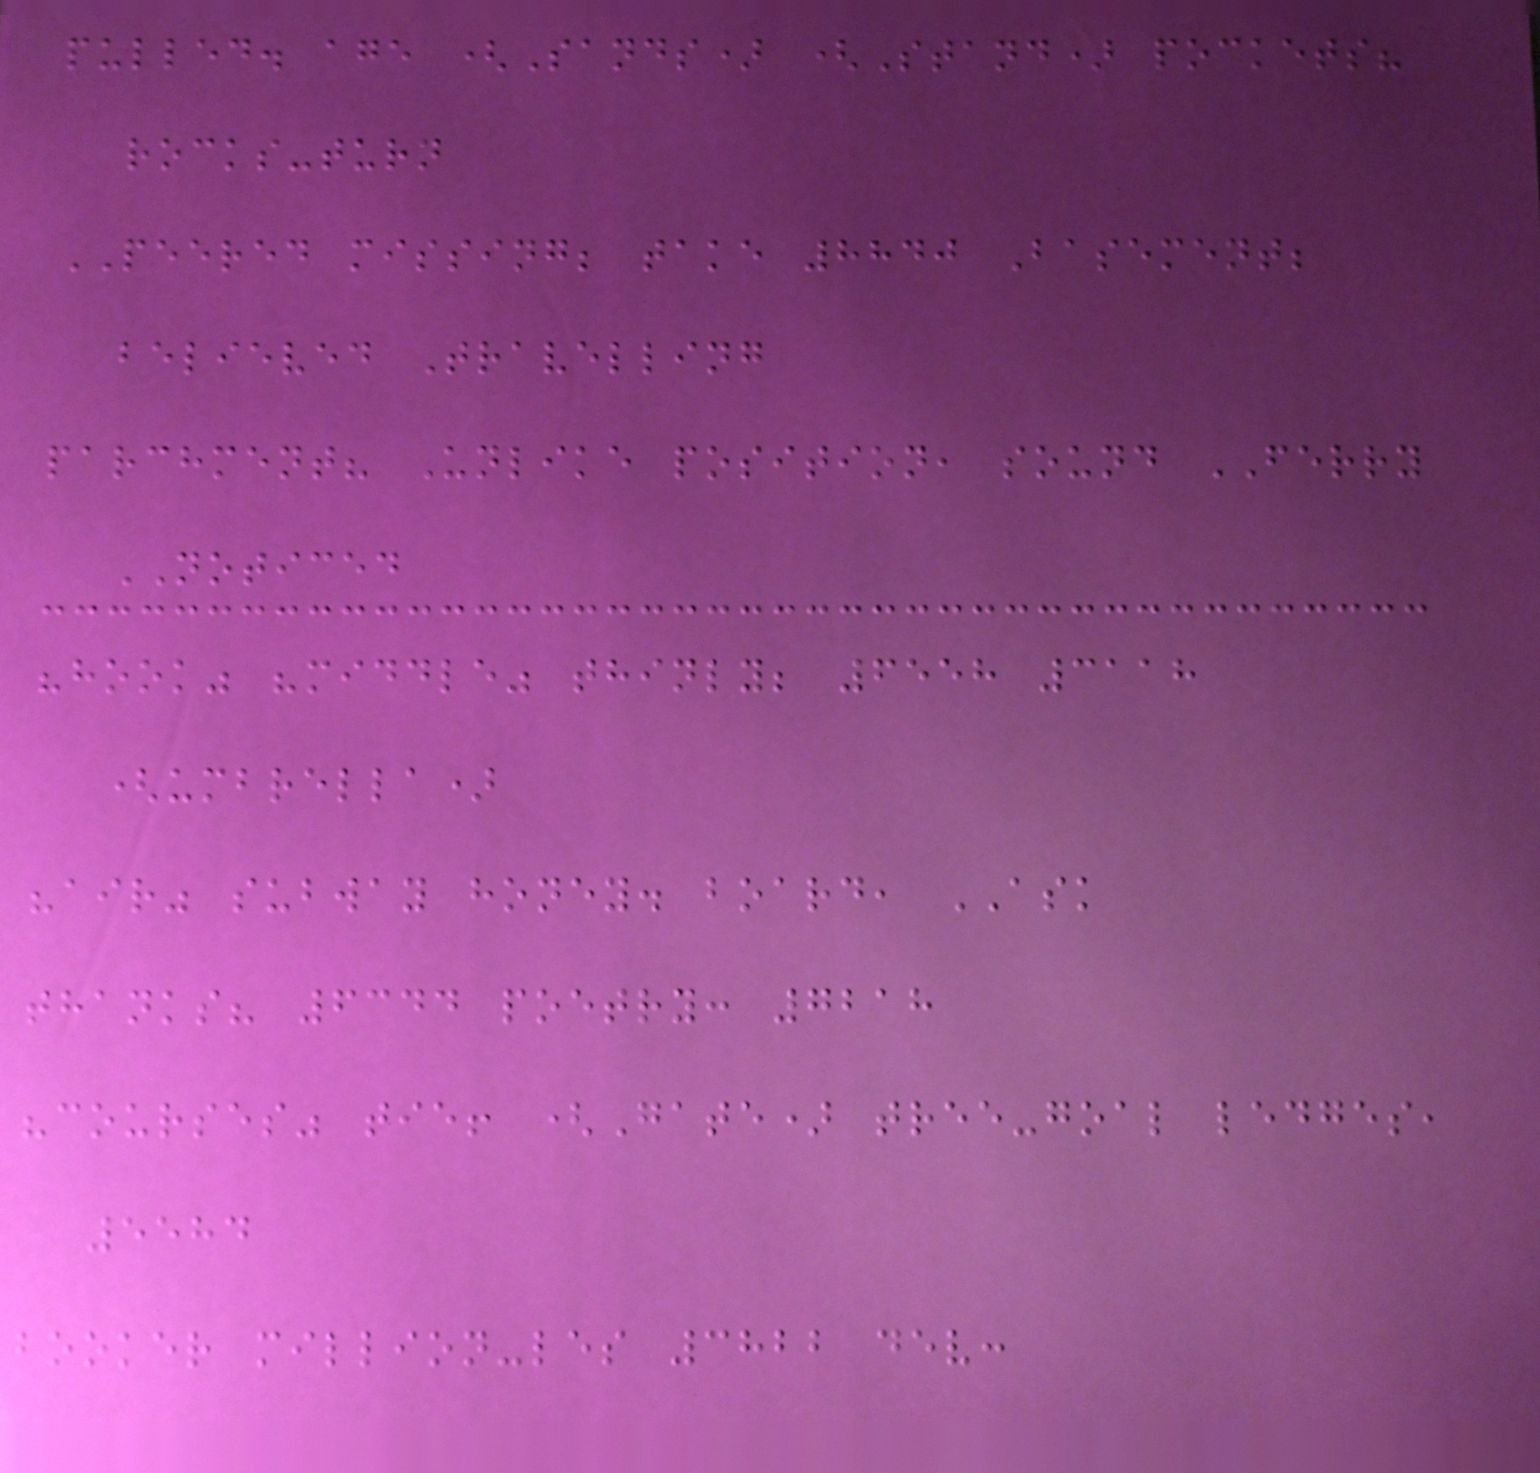pulled. age (Sands) (Stand) pockets?
rocks-turn
PEERED missing; take 8840 Basement;
believed Travelling
parchment? Unlike position, sound FERRY
NOTICED
"hook" "middle" thinly; 6558 3118
(umbrella)
"air" subway honey. board, ASK
thanks? 6344 poetry: 7218
"courses" tie! (Gate) tree-goal ledges,
5584
booker million-les 3822 dev:
